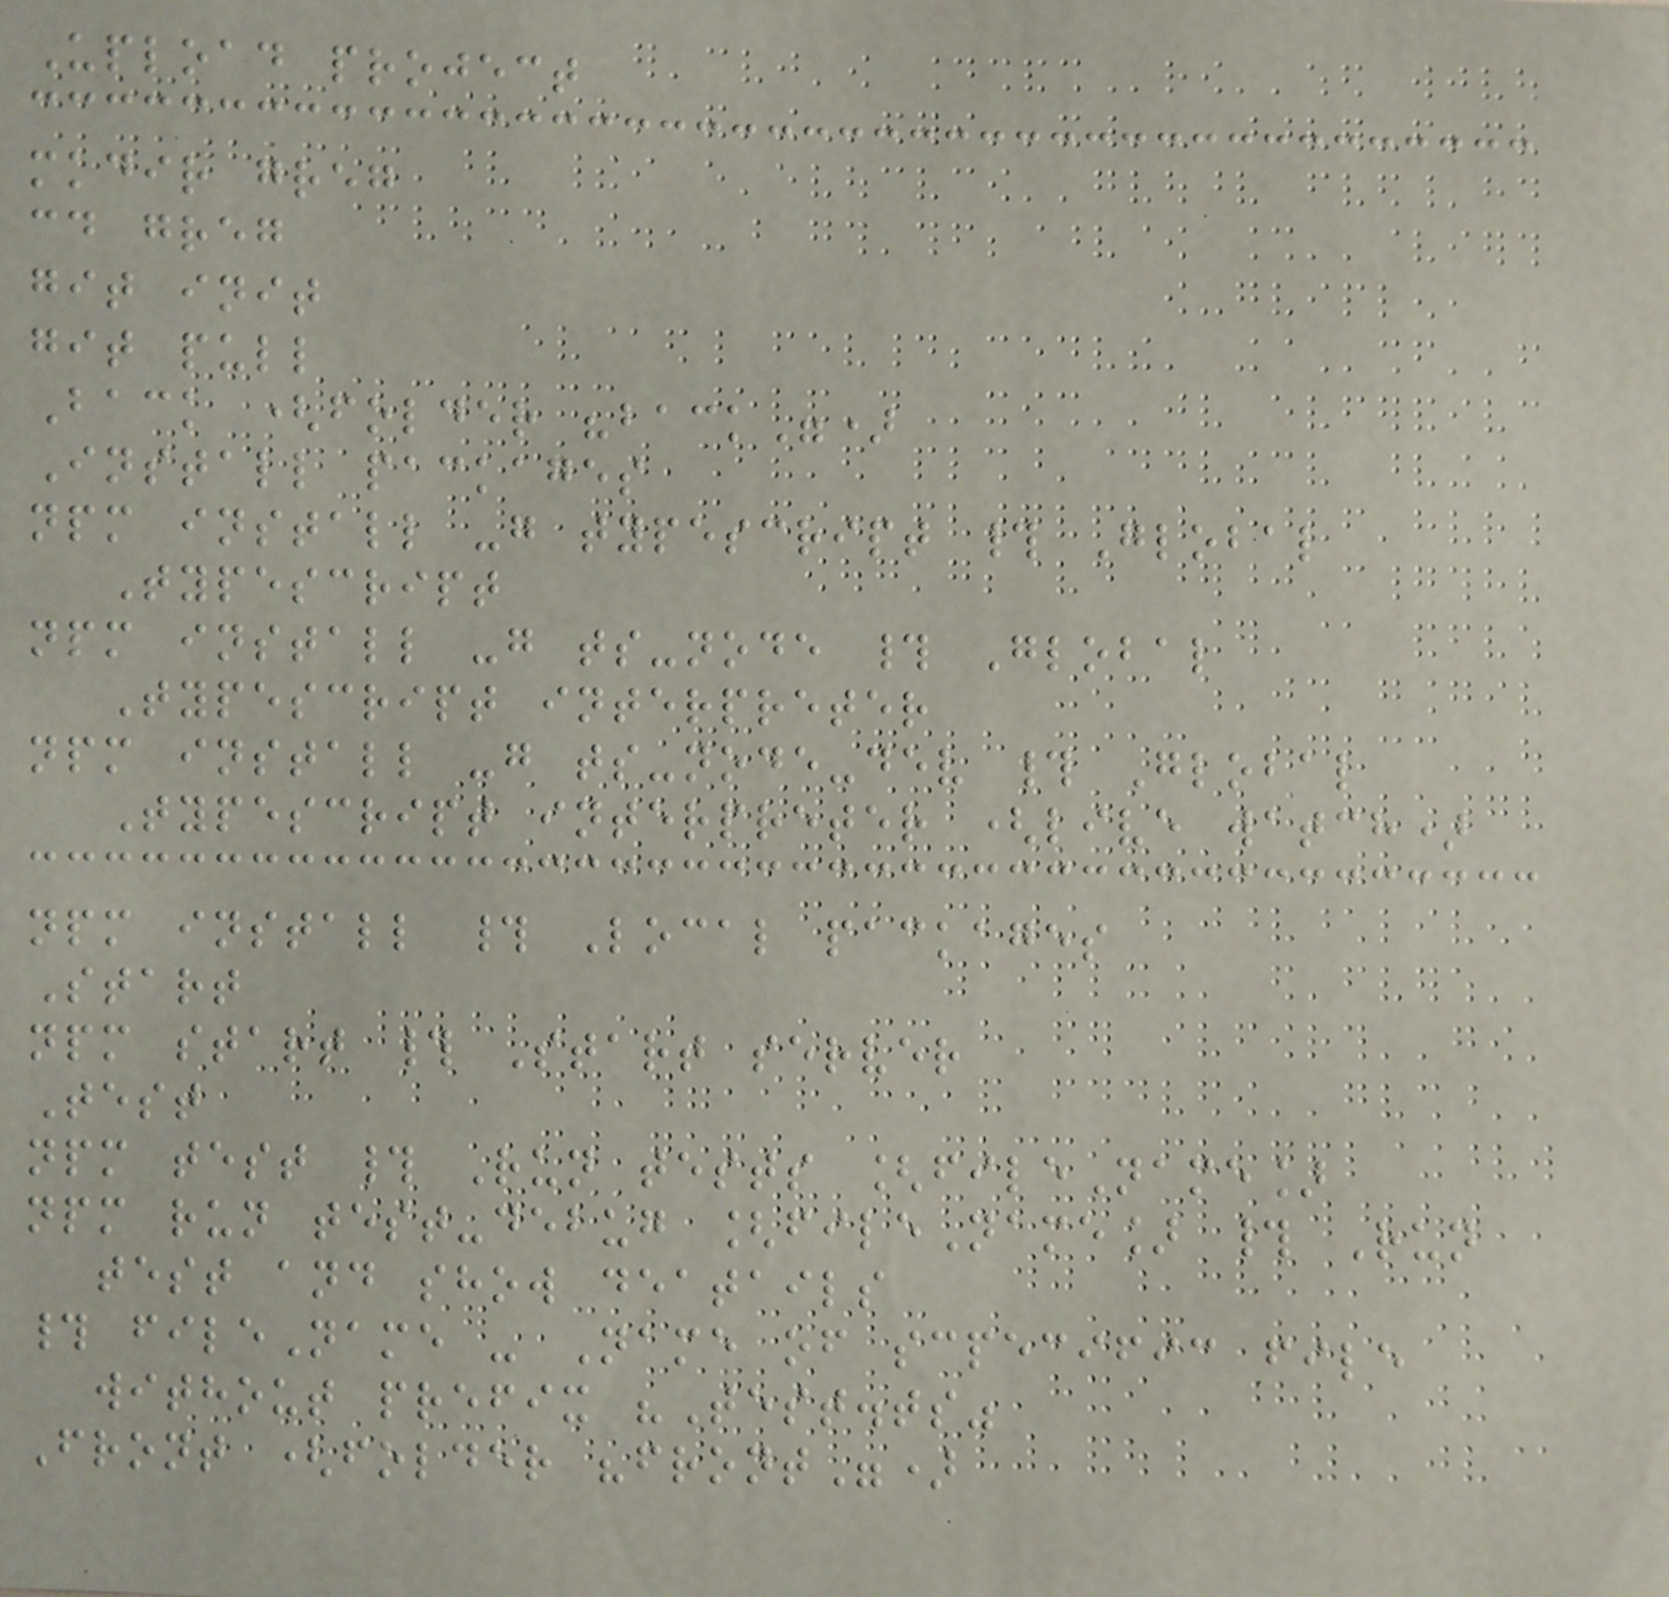Upload project
mkdir greg
cd greg
git init
git pull
Back (folder "back")
Install packages
npm install -g typescript # Global
Typescript
npm install -g ts-node # Global
Typescript interpreter
npm install -g ts-node-dev # Global
Typescript interpreter (live watch)
npm install # Local packages
Start
npm start # Start server
Test
npm test # Run tests [fileName]
npm run test-debug [fileName] # Run
test and show deatails
# fileName - Name of scpecific file
without prefix "Test.ts"
Front (folder "front")
